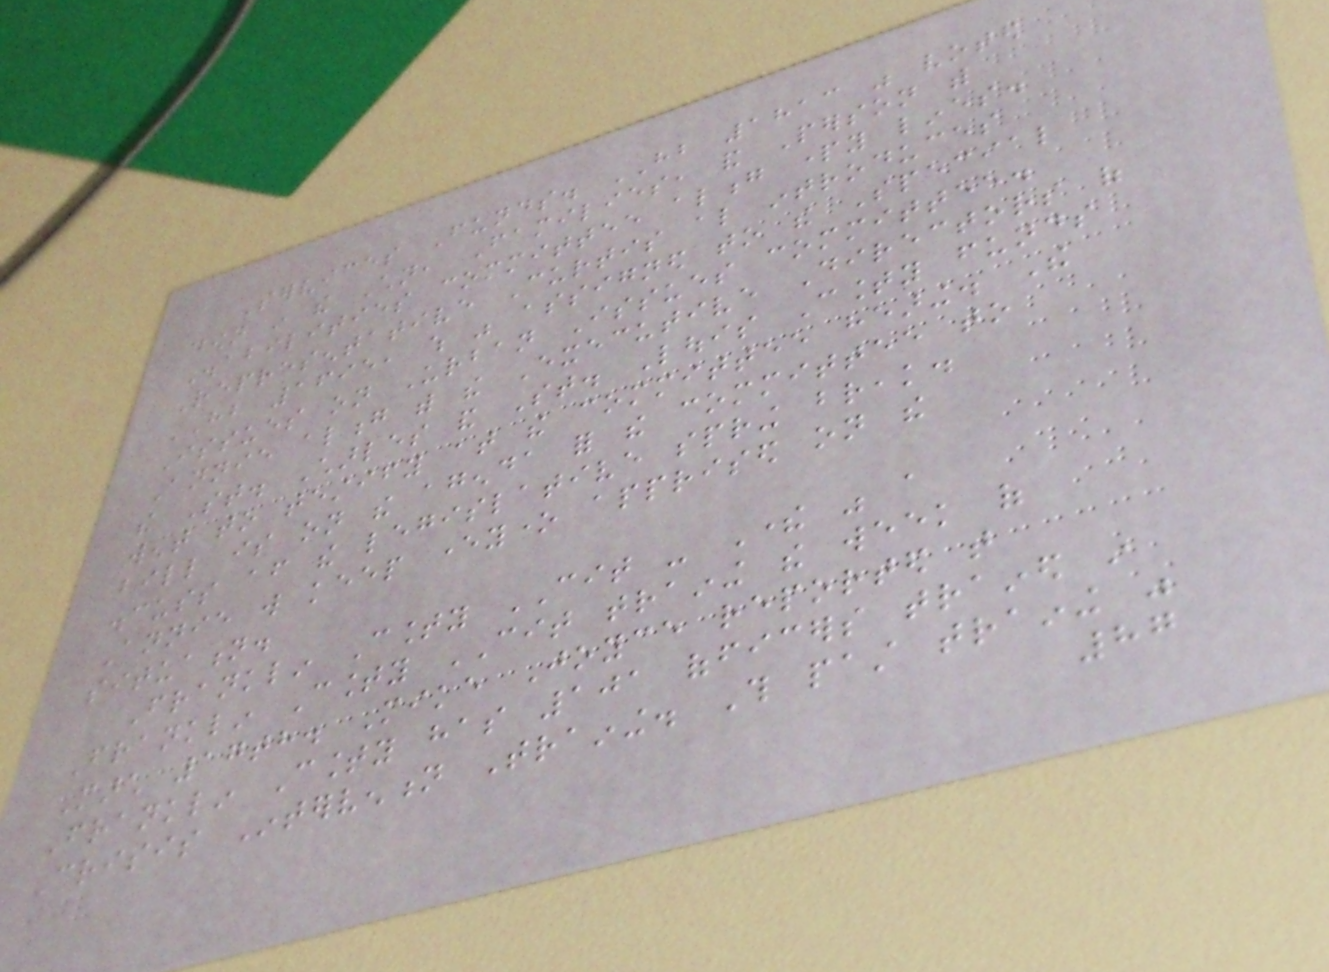Services Funds. HB 1813 was voted
down in the Children, Families, and Person with
Disabilities committee along party lines.
Representative Curtis also introduces
HB 1695, which was assigned to the Special
Issues on Urban Issues committee.
Annie along with the Executive Directors of
the St. Charles and St. Louis County funds
went to testify at the committee hearing. The
bill is on the agenda for the committee to
discuss after the legislative spring break.
Annie will keep everyone apprised on the
situation.
Franklin County CIT - There was a
Franklin County CIT training the week of
March 17th. Mike Joyce reported that
Franklin County has 101 officers trained in
Crisis Intervention Training. This past training was
87
